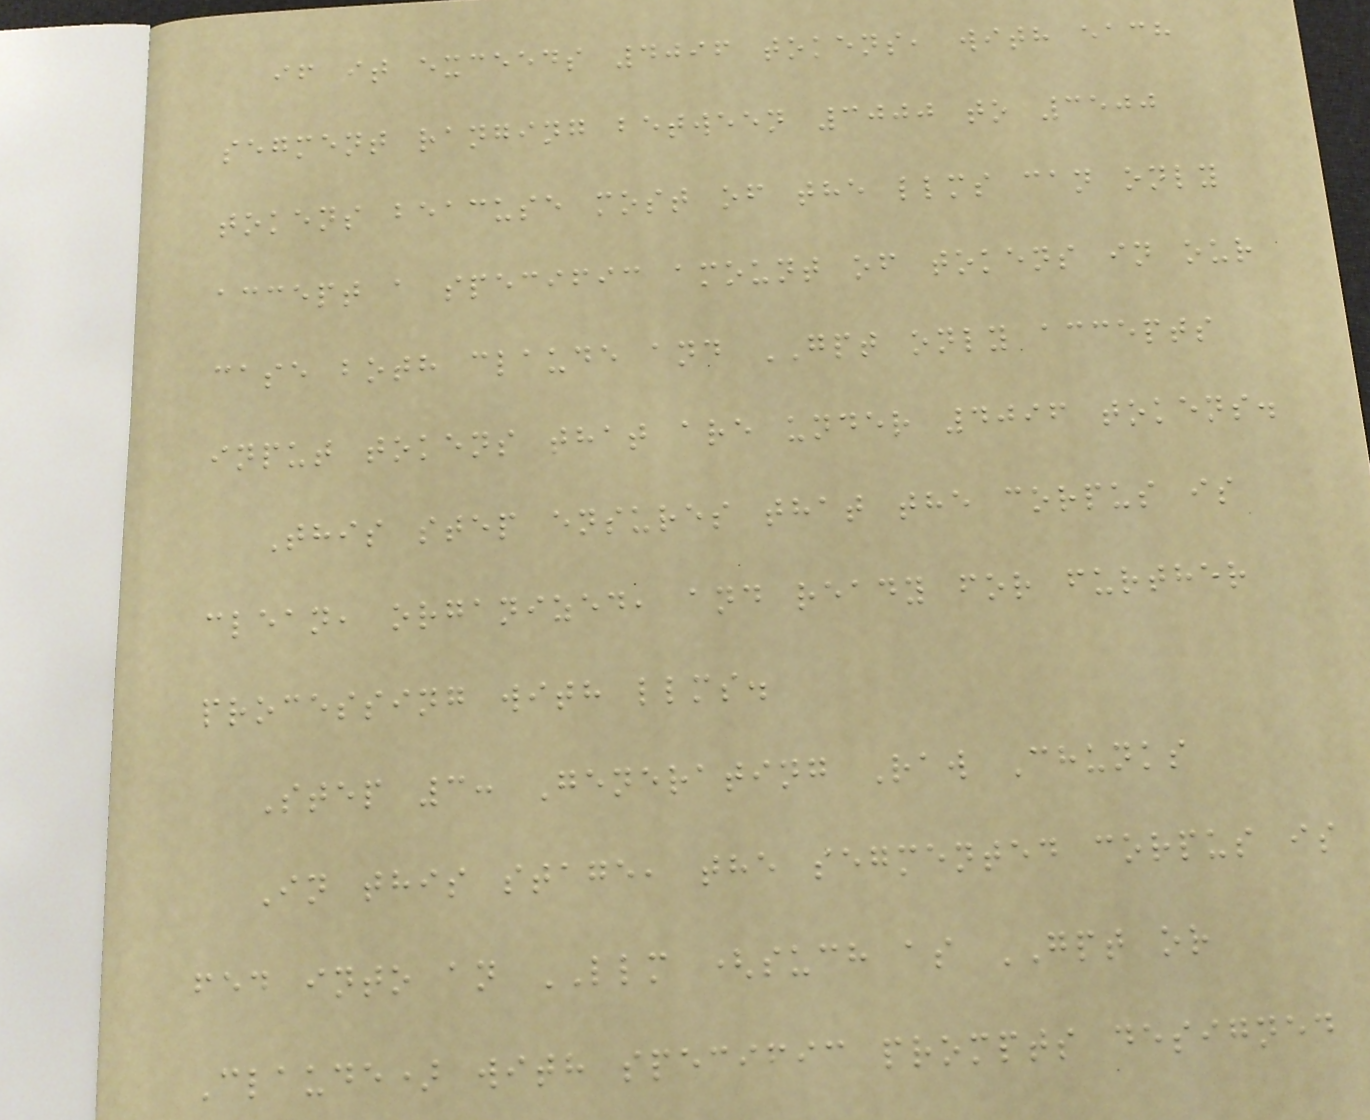if it exceeds 4096 tokens, with each
segment ranging between 3000 to 3500
tokens beacuse most of the llms can only
accept a specific amount of tokens in our
case both claude and GPT only accepts
input tokens that are under 4096 tokens.
This step ensures that the corpus is
clean, organized, and ready for further
processing with llms.
Step 3: Generating Raw Chunks
In this stage, the segmented corpus is
fed into an LLM (such as GPT or
Claude) with specific prompts designed
